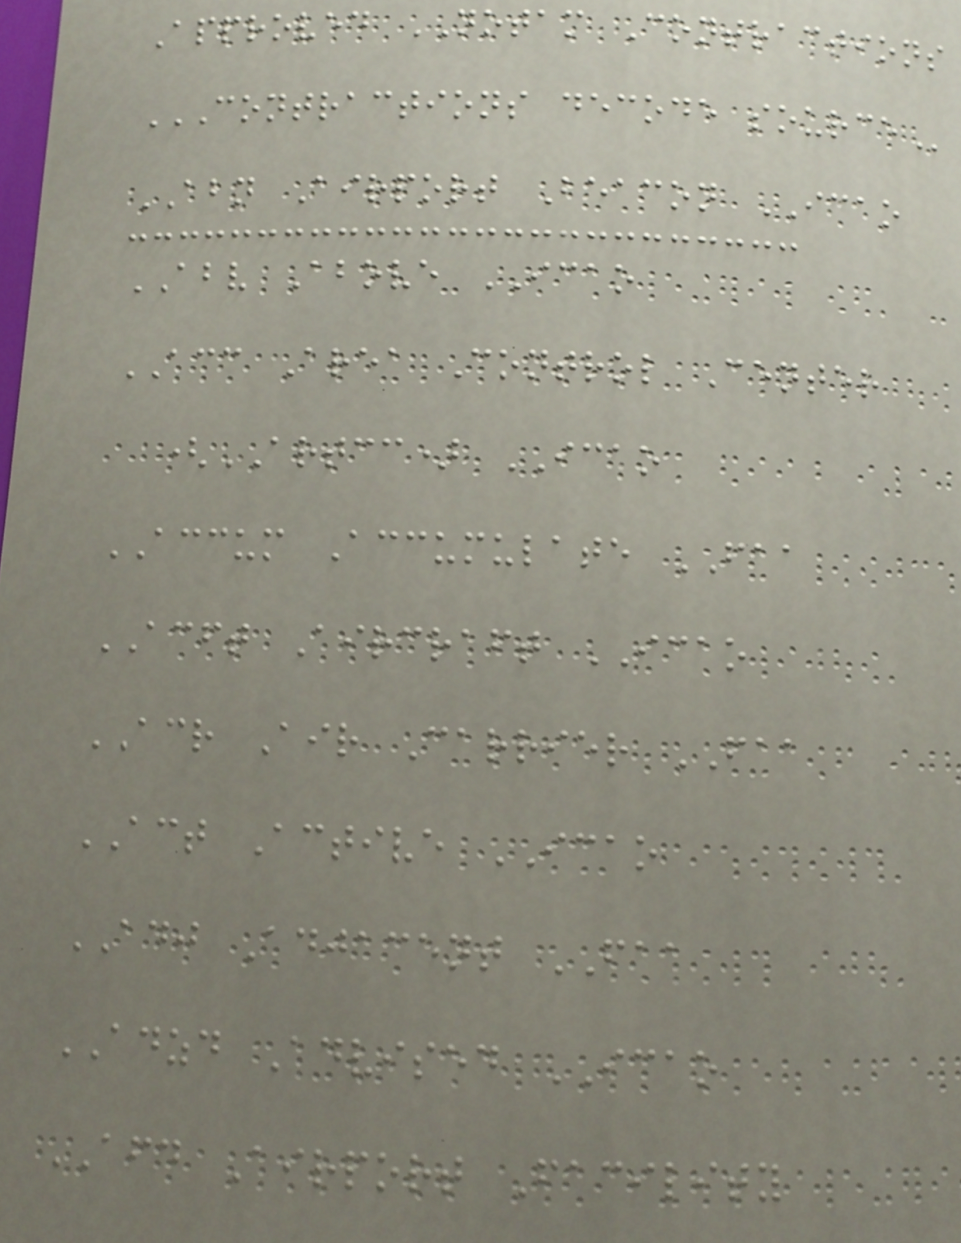Approved NOTAM Contractions
CONTRACTIONS DECODE SOURCE
ABN Airport Beacon ICAO
ABV Above ICAO
ACC Area Control Center
(ARTCC) ICAO
ACCUM Accumulate FAA
ACFT Aircraft ICAO
ACR Air Carrier FAA
ACT Active ICAO
ADJ Adjacent FAA
ADZD Advised ICAO
AFD Airport Facility
